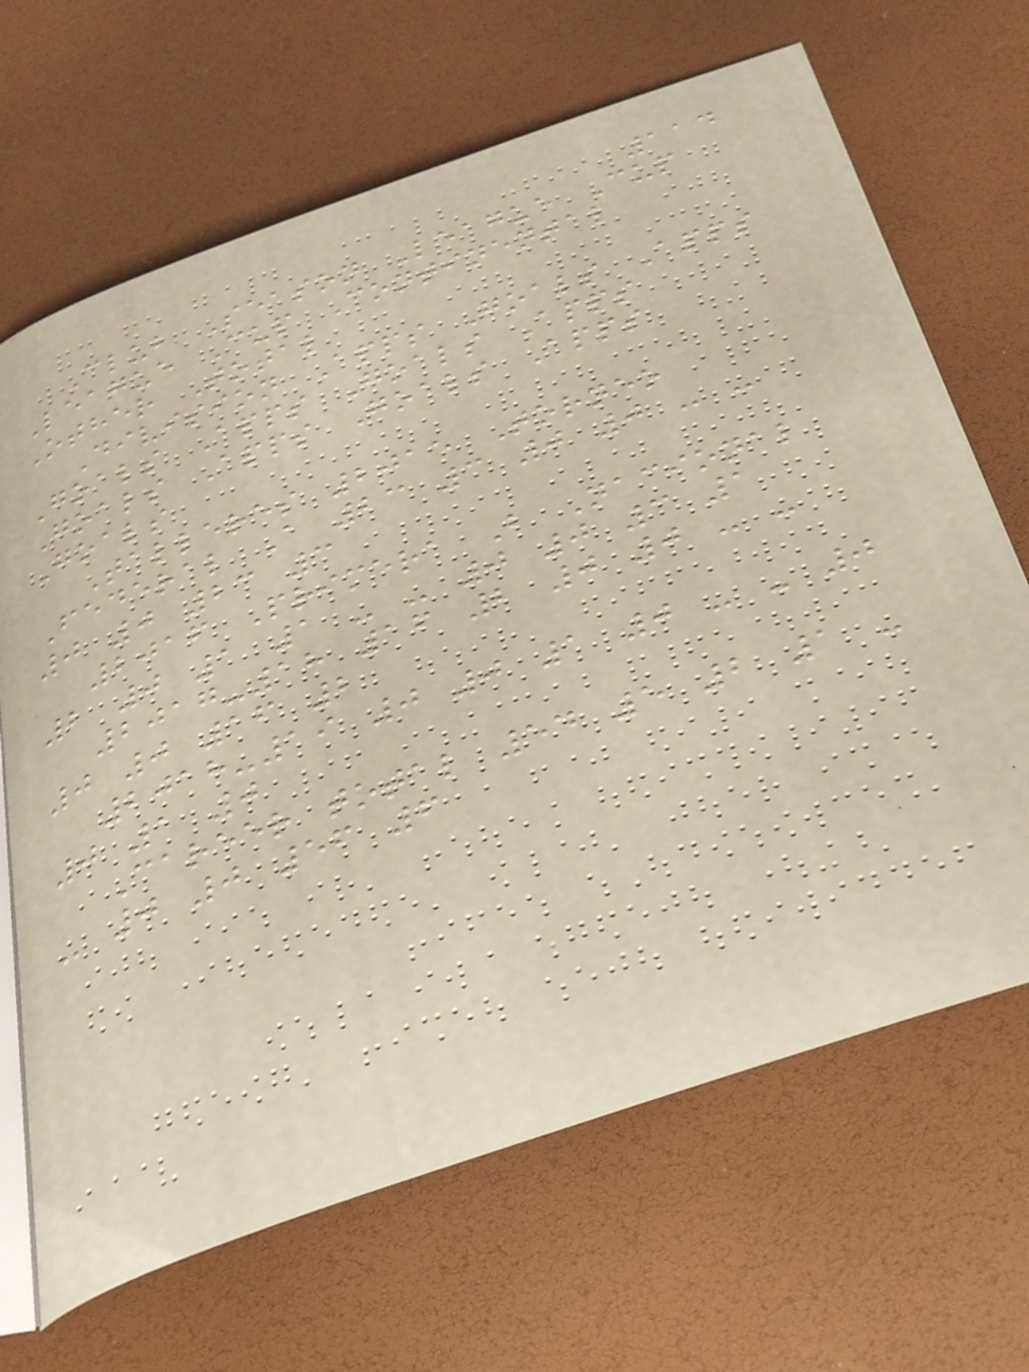114
Club Season League Cup
League Cup Continental
Other Total
Division Apps Goals Apps
Goals Apps Goals Apps
Goals Apps Goals Apps
Goals
Talleres 2015 Torneo
Federal A 23 3 0 0 - -
0 0 23 3
2016 Primera B Nacional
2 0 1 1 - - 0 0 3 1
2017-18 16 2 0 0 - -
0 0 16 2
2018-19 0 0 1 0 - - 0
0 1 0
Career total 54 5 2 1 -
- 0 0 56 6
